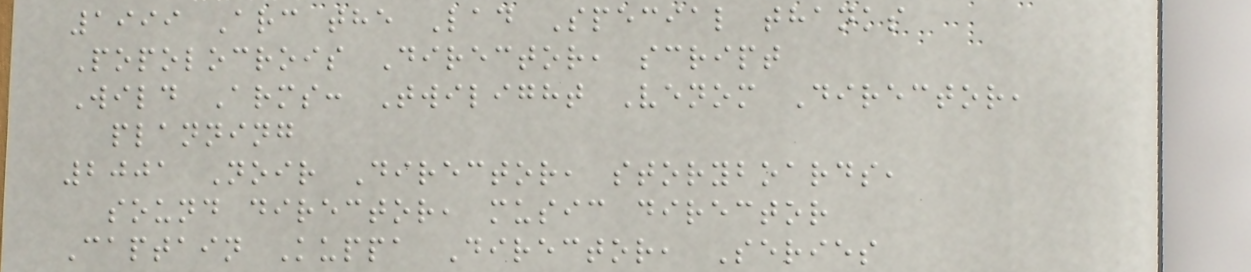1999 Arc the Lad Special thanks
Popolocrois Director, script
Wild Arms: Twilight Venom Director,
planning
2001 Noir Director, storyboards,
sound director, music director
Captain Kuppa Director, Series
